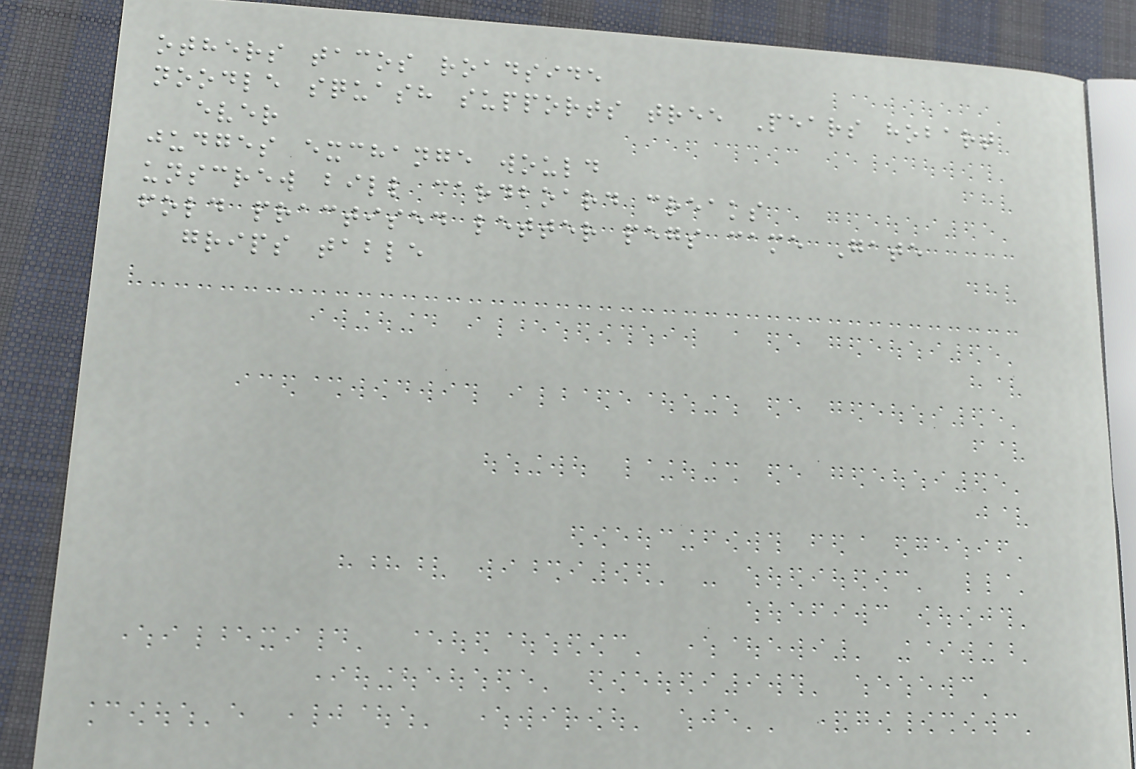others tacos roadside
noodle squash supports tree Pears hobart
ever
judges exchange would
unscrew bill cardboard creaks
fold practised letter pegs came Gate
grips table
